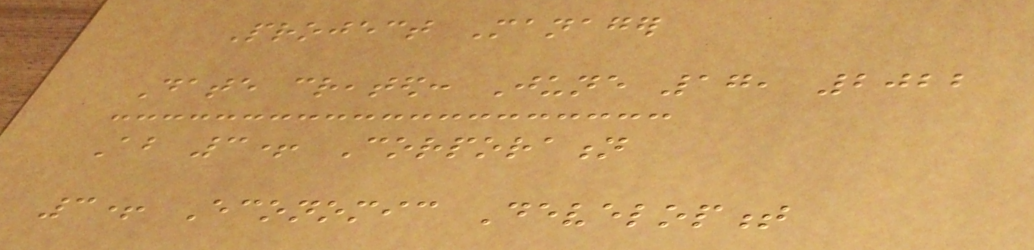Project Manager
Date created: June 17, 2022
About 3+ Corporation
3+ Economic Development
